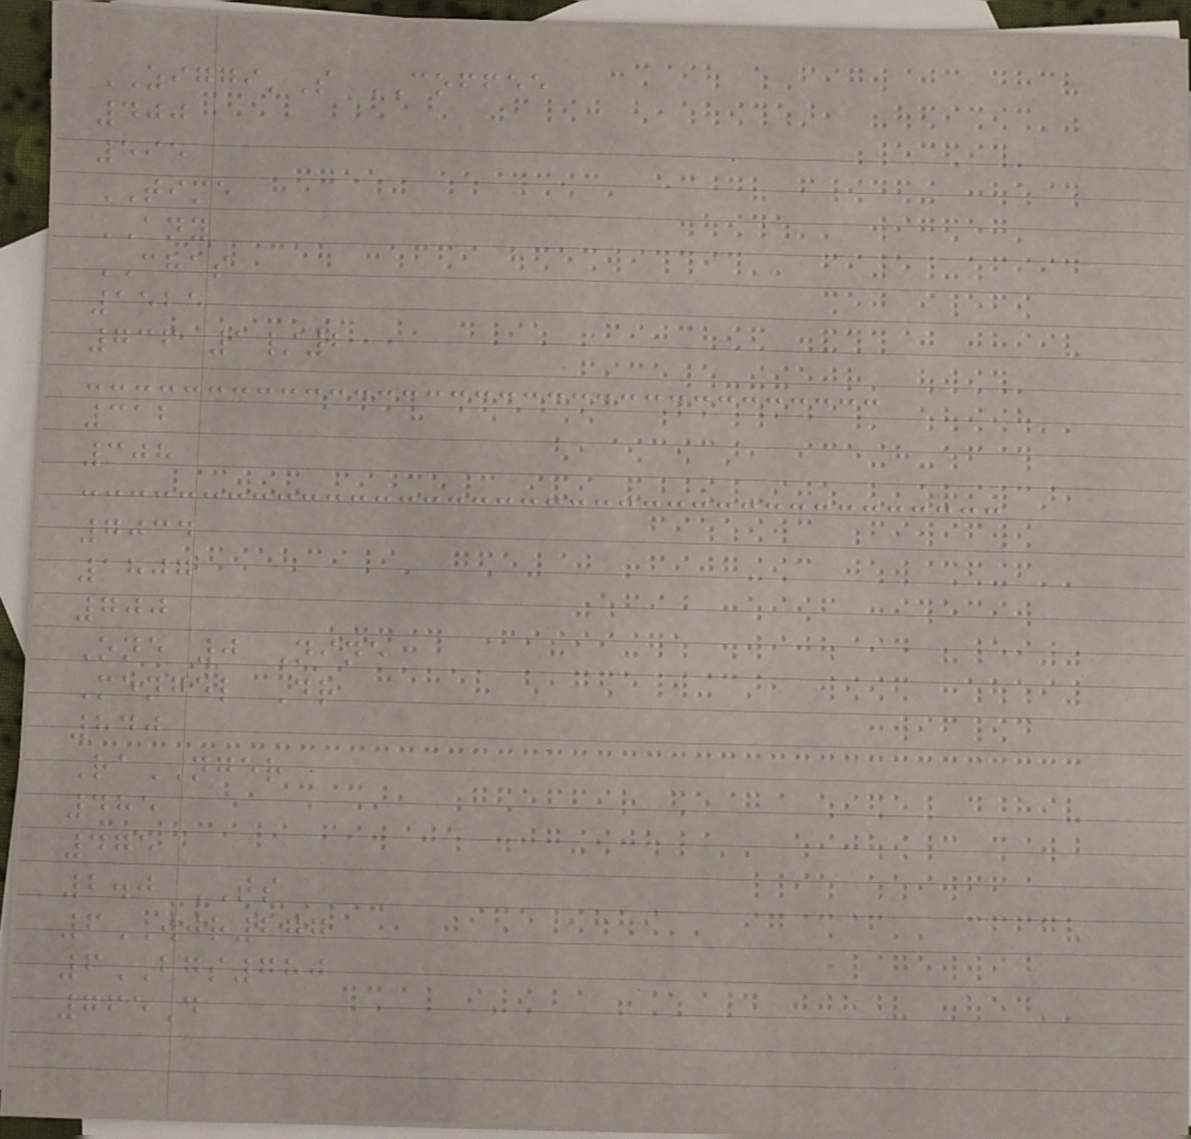ZIGGI'S COFFEE
400
595
TIME
ANY
CHAS
1525
736 1/2
312
308
7034
1807
700
One 0 Nine
Mengel Dr
840
RaNGER
485
475
2.0 TS
6WJR277
6BGS780
765D
